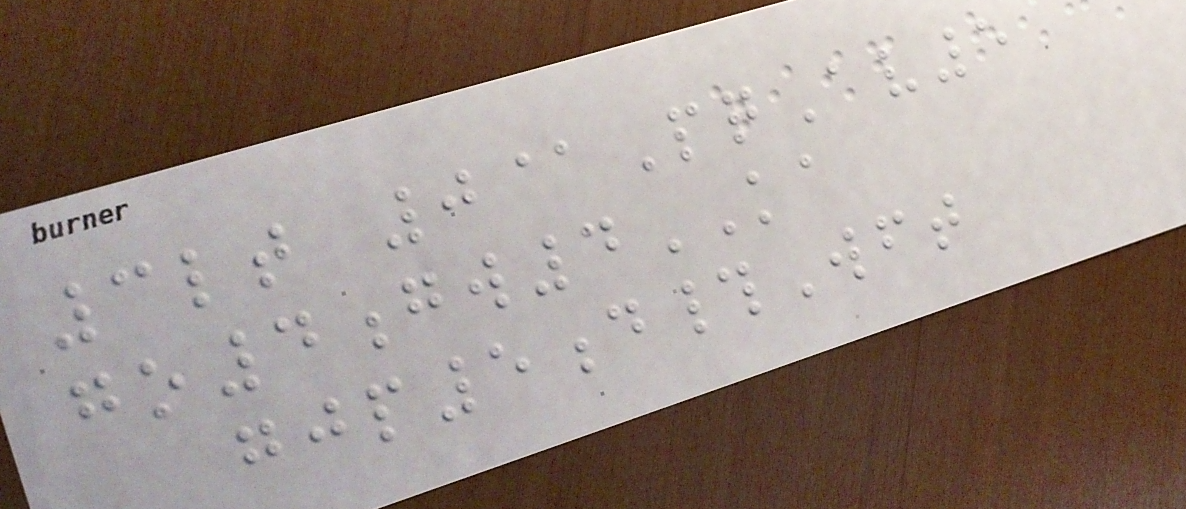3lt 0@PqAv5
go4gw4KA
gjp5d#Wft
